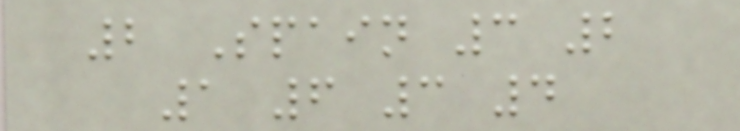2 Spain 3 2
1 6 3 4
